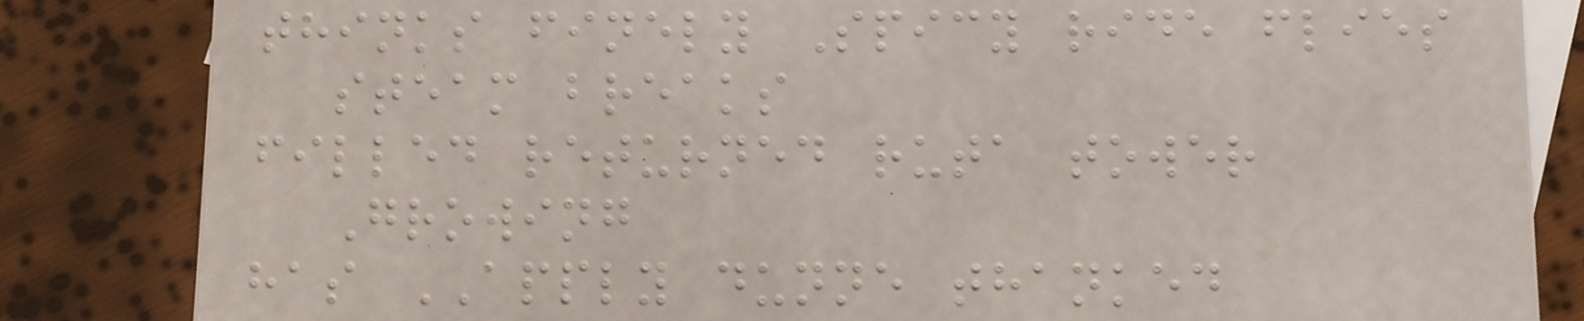thinks finely Spicy ride flies
steam breaks
filled returned ruta tower
Growing
has APPLY dunne thanked
